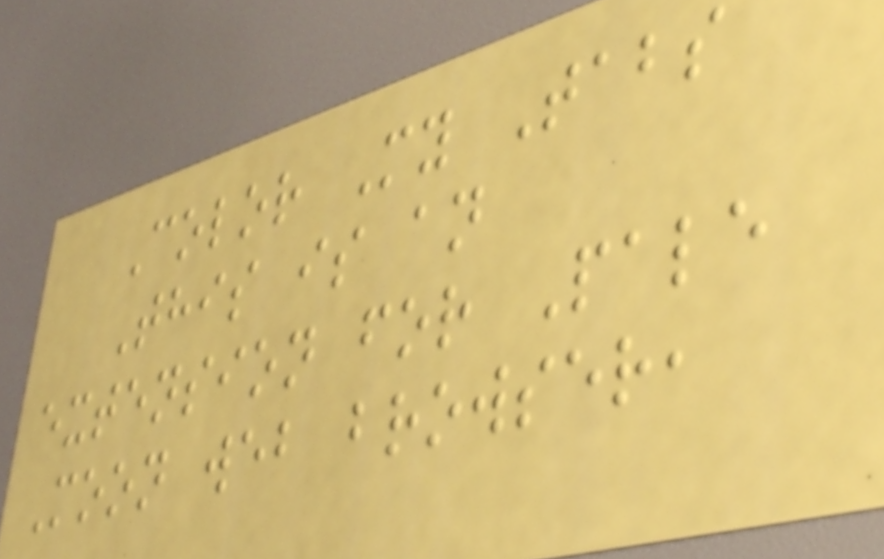Color My Tabs
This is an
extension for Pale
Moon web browser,
